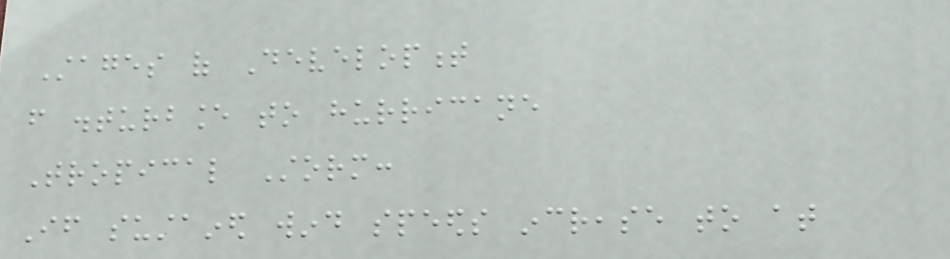Stages of Development
from disturbance to hurricane
Tropical Storm:
If sustained wind speeds increase to at
